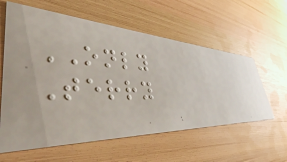ONLY
Terry
